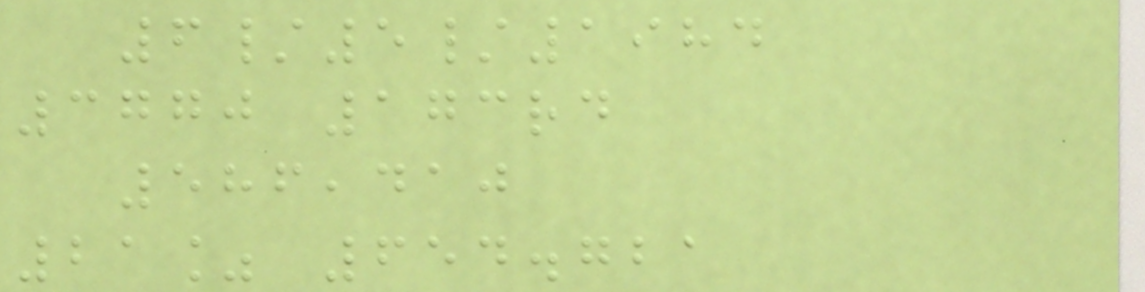6/5/1984
3770 173rd
586,410
21% 654.721
